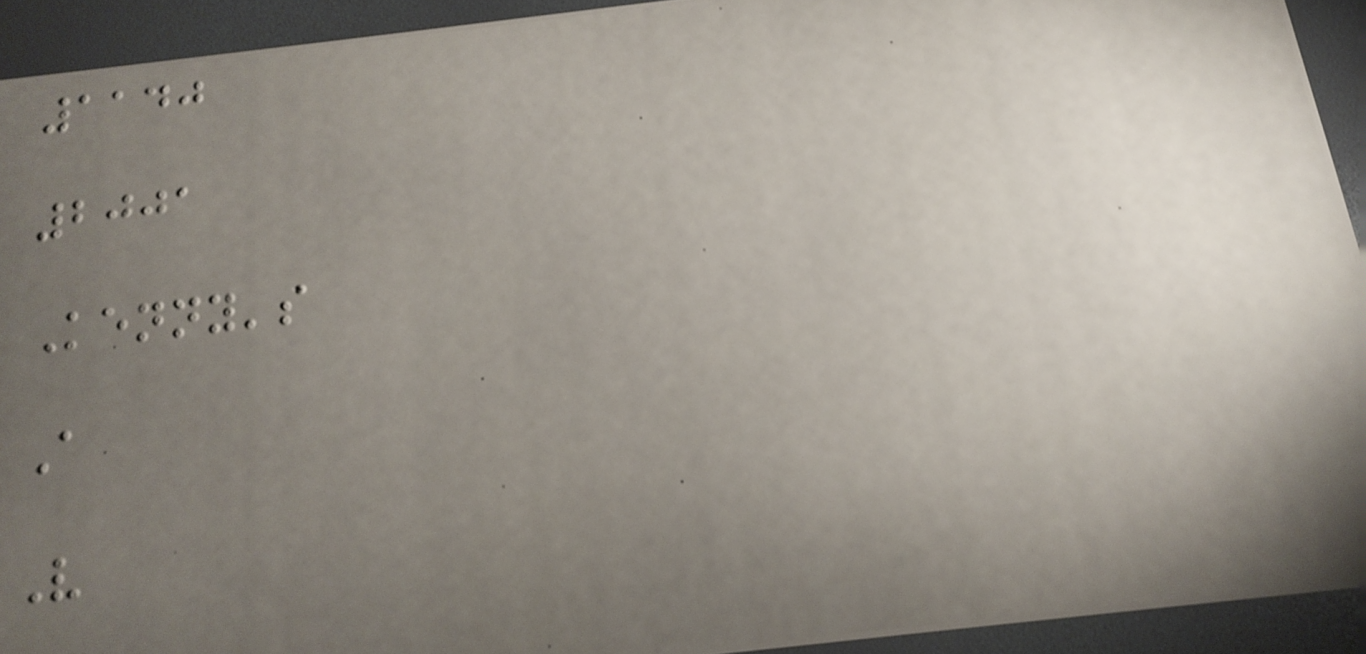1140
2001
Kenny's
A
V
